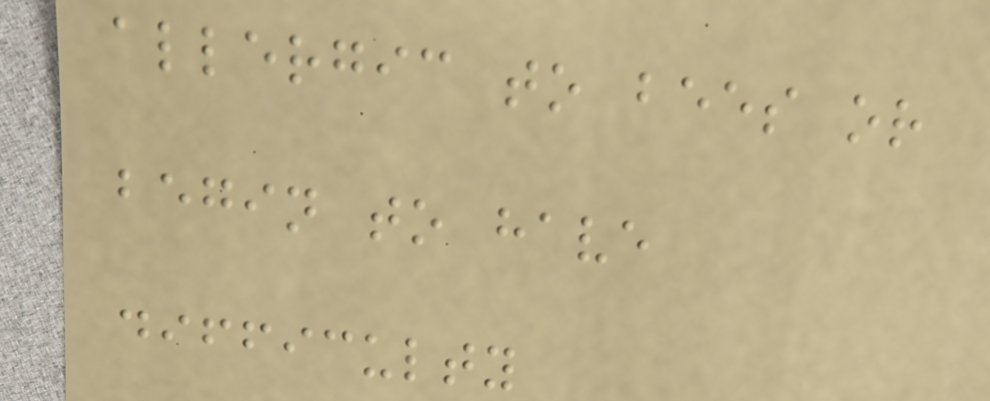allergic to bees or
begin to have
difficulty
